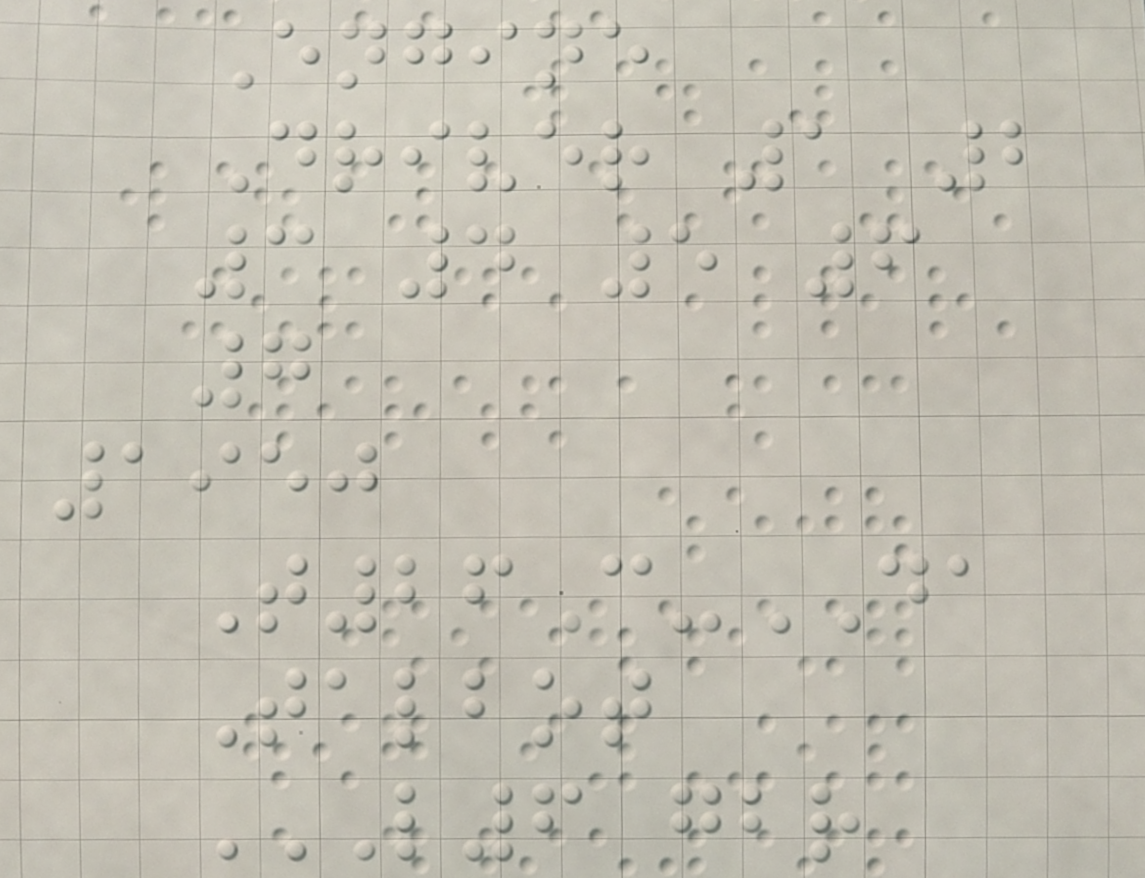Engine
Driver 1 2
3 4 5 6
7
1950
T26C-DA
Talbot
L6 GBR
